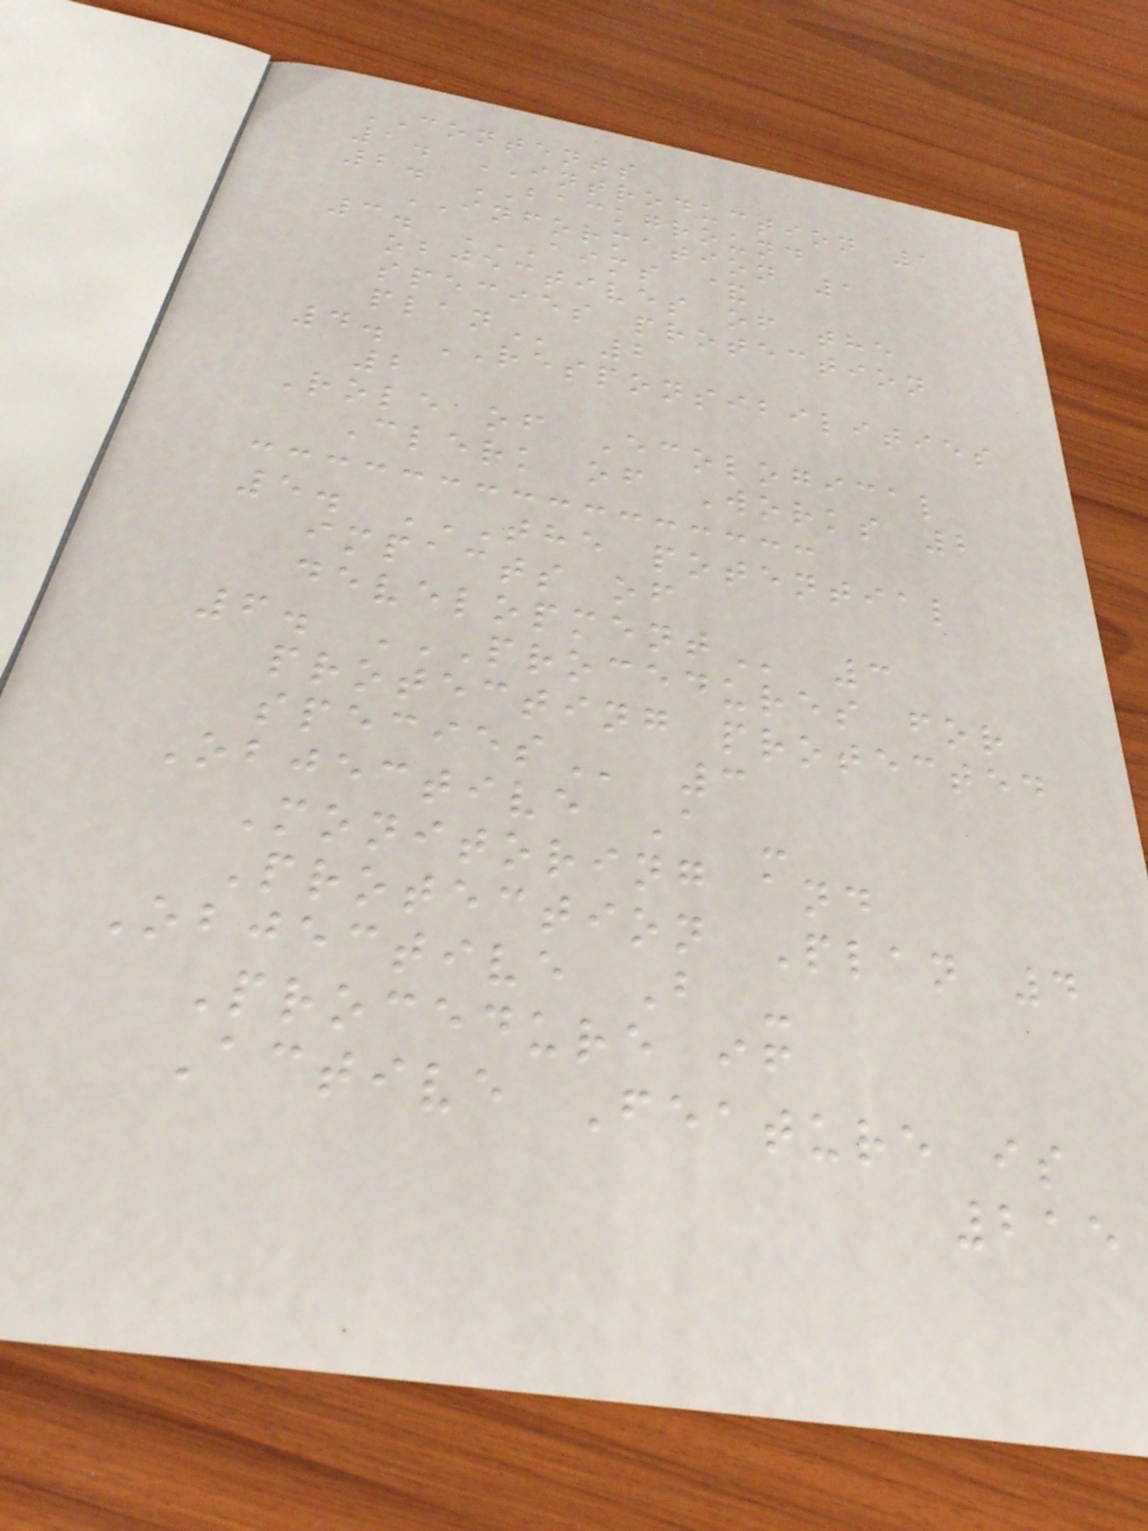CONTENTS
1. INTRODUCTION 1
2. BACKGROUND
INFORMATION 1
3. AIMS &
OBJECTIVES OF THE
SPECIES PROTECTION
PLAN 2
4. RESPONSIBILITIES
2
Role of Ecological
Clerk of Works 2
5. THE POTENTIAL
IMPACTS OF
DEVELOPMENT 3
6. PROCEDURES FOR
PROTECTING PROTECTED
SPECIES 3
Objective A -
Monitoring and
Protection Plan 4
Objective B -
Procedure if
Active Feature is
215
